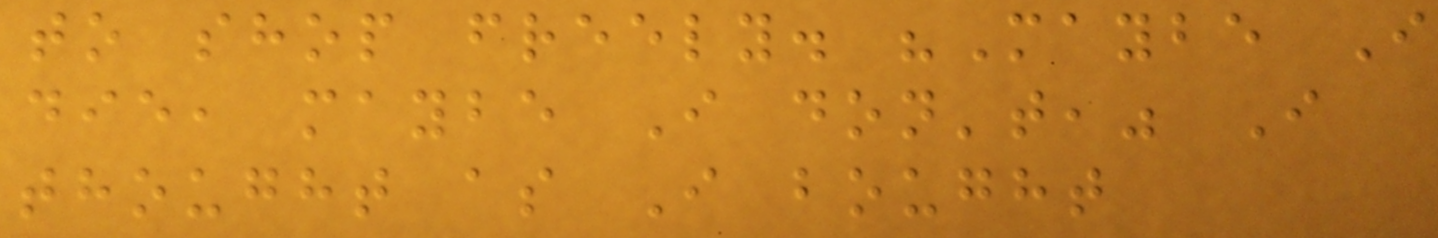to shop freely. "Maybe I
die, maybe I don't," I
thought as I bought
